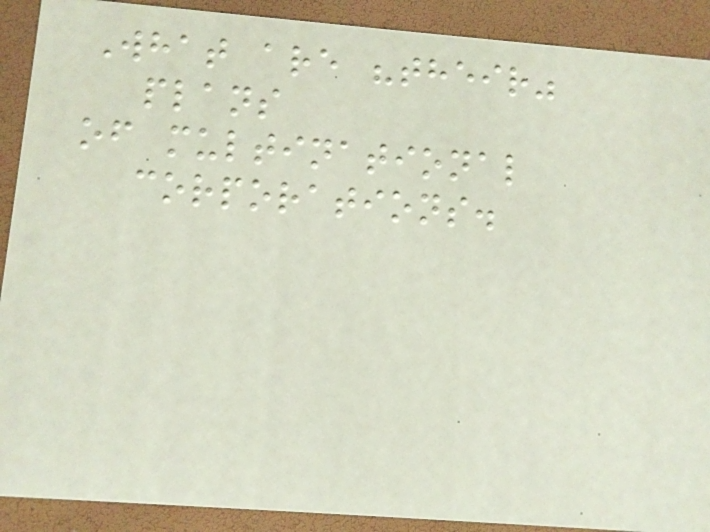What are "their"
plans
of multinational
corporations.
